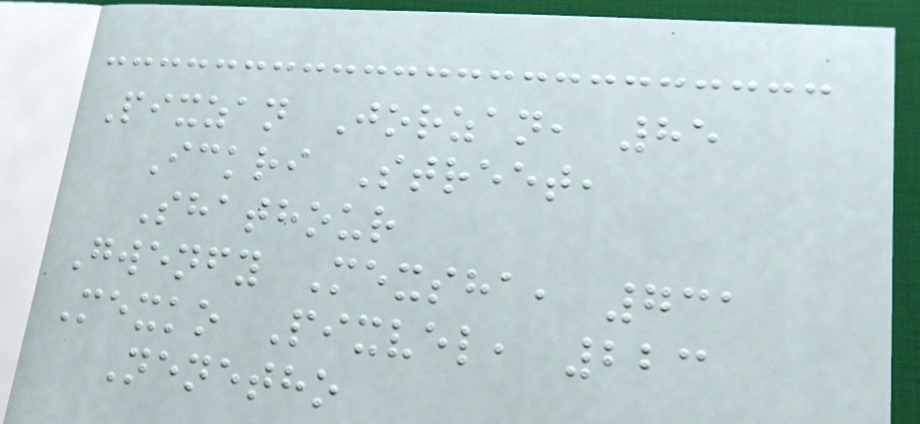Pixzan Jorzan, 85
Ickri Street,
Shathour
Gwenfy Mexsha, 731
Mexko Pixvel, 223
Nenetho
